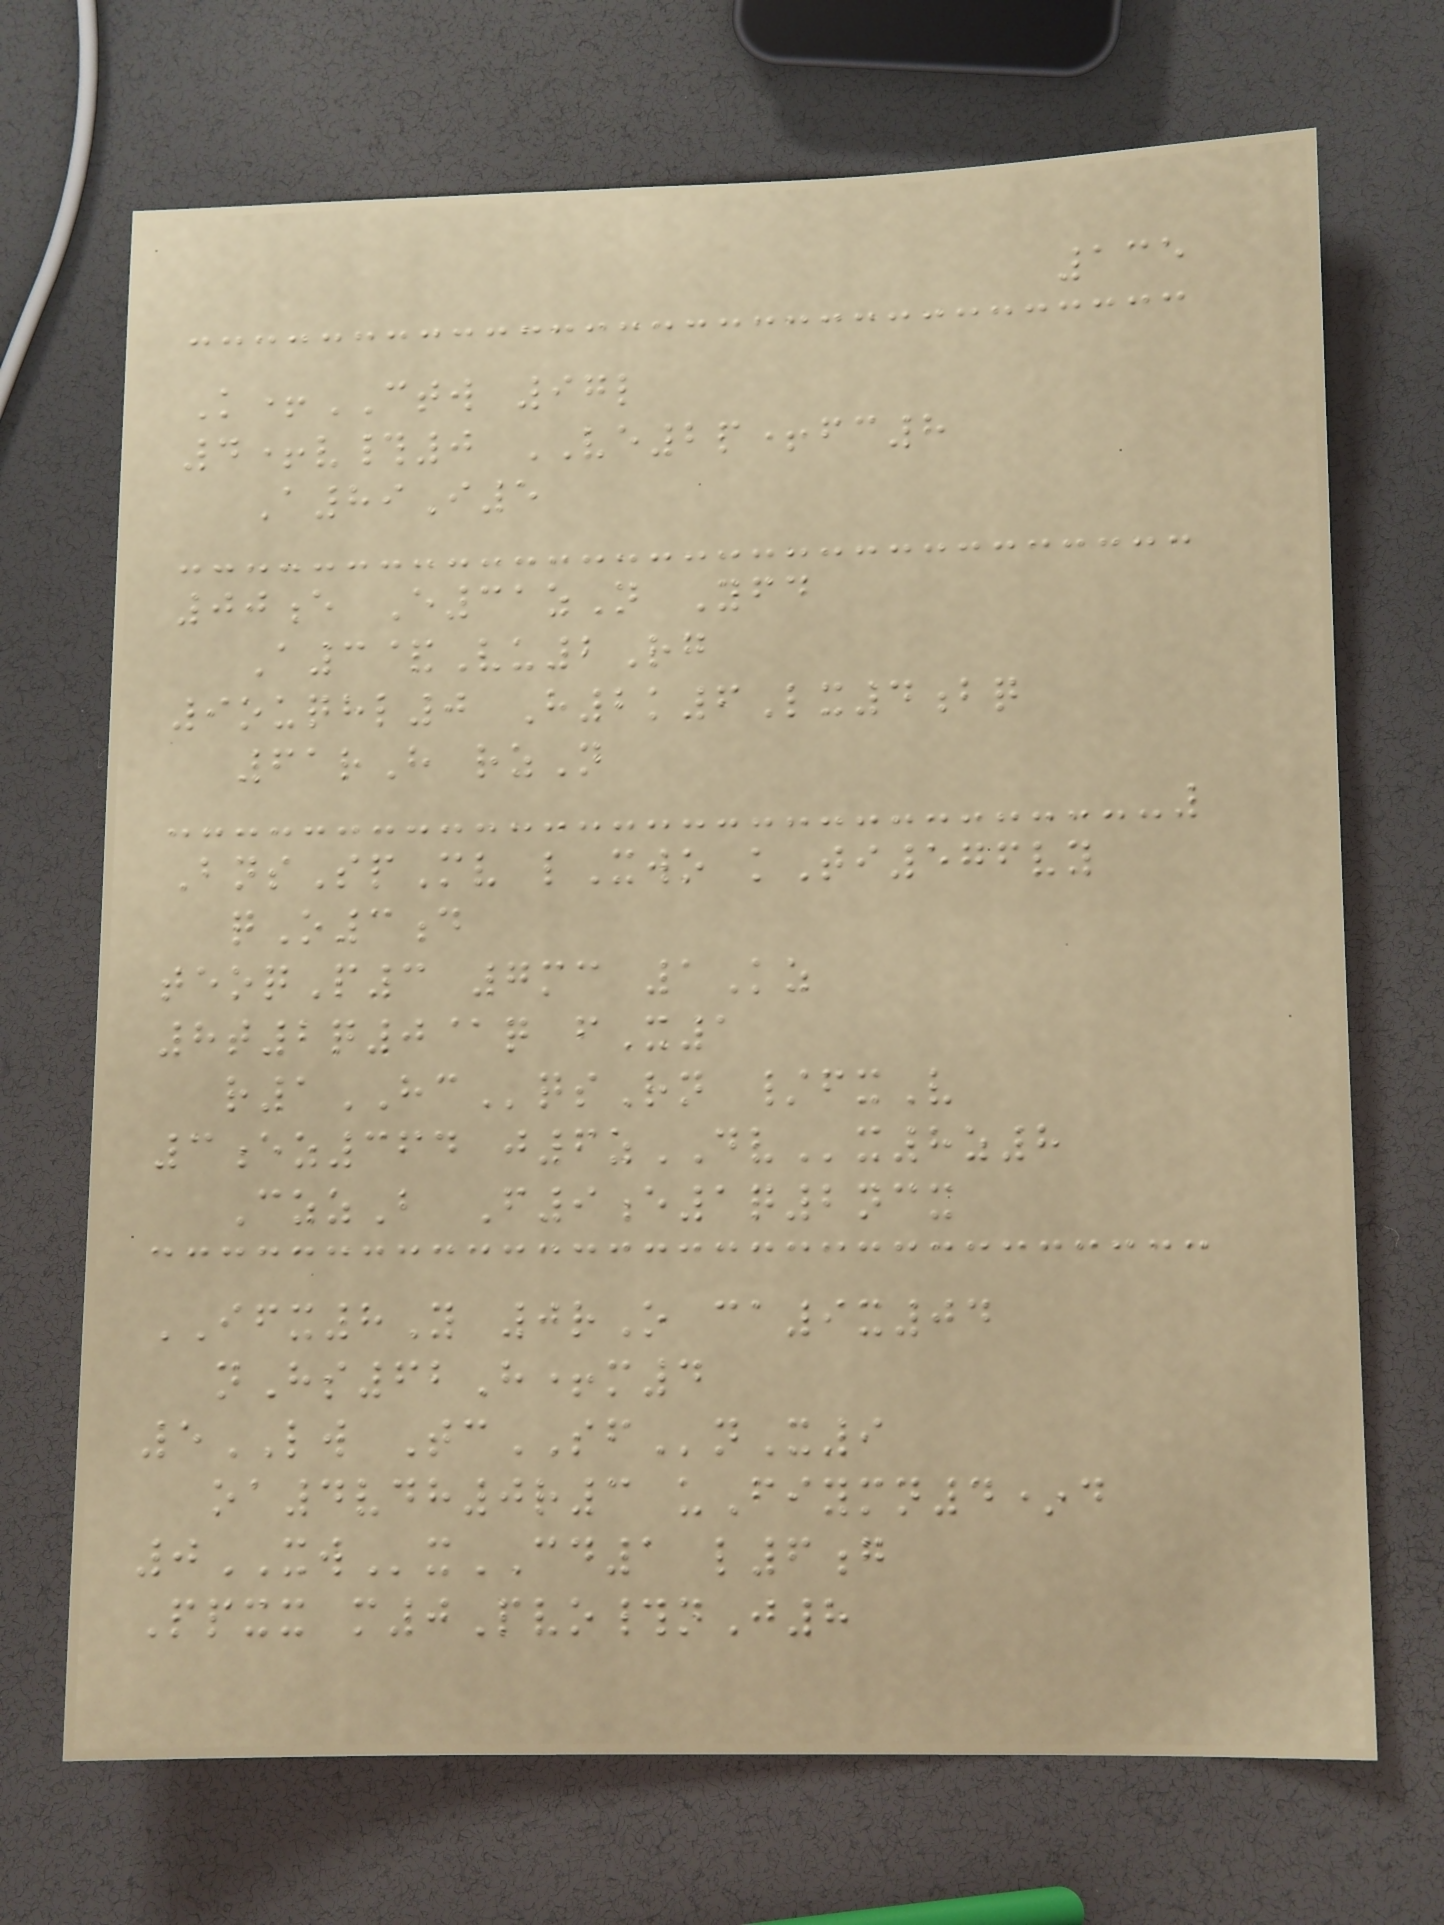135
K+CTW 97l
4+v#0 VE2p+fc8
A89I5
00e E31zN Yfd
A3&Vu2Rg
9ouqhl0 H2k6Lx4bq
61rH rzN
BnsSpMv lXwo kTi576vy
qO3d
teoqP3 7mc 1Kz
8t2q0@q fX1
r1HCqsRn /fxV
3ez364 j6zDVx8z8
CzzB F9e1q2ncx
IFX8Y 0rO ca9x04
nHs62H+m4
5LW TcSFnX9
oa4vdh0r3 uFiymn4*d
0XWxCD1 l6g
Ppxx m0Pvo#nJ8
